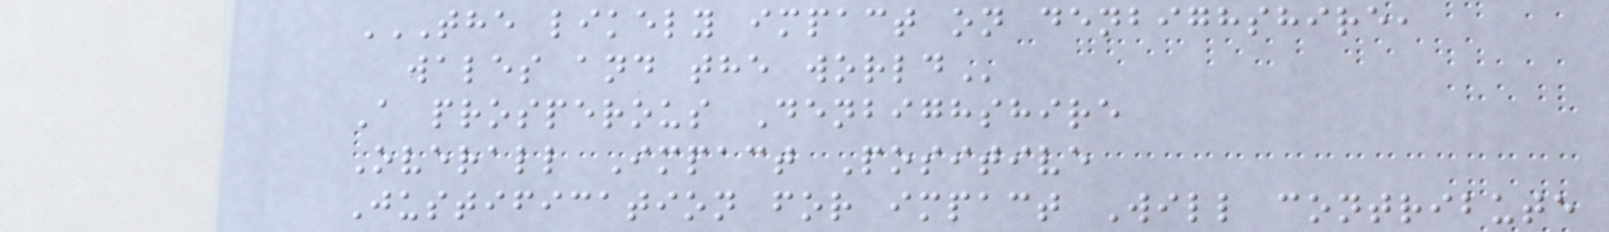THE LIKELY IMPACT ON DENBIGHSHIRE,
WALES AND THE WORLD
A prosperous Denbighshire
Overall Impact Positive
Justification for impact Will contribute
